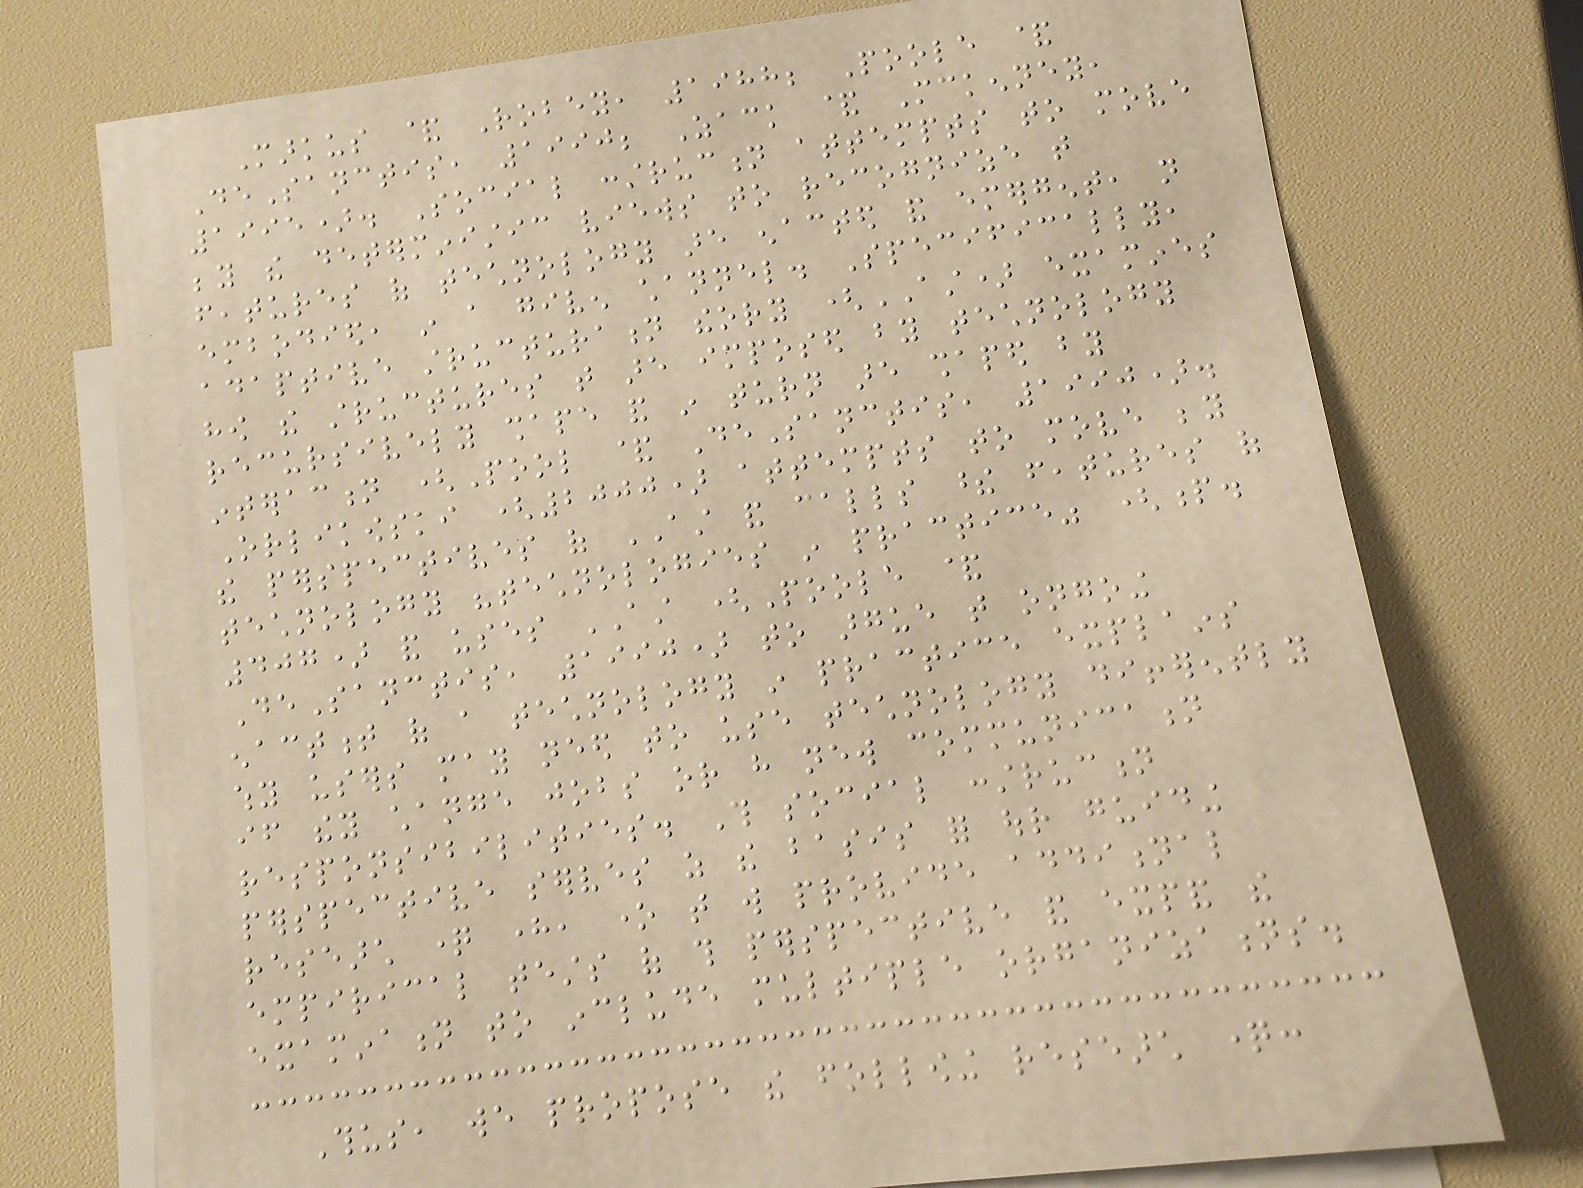Markus & Robey, 1988; Poole &
DeSanctis, 1990; Zack & Mckenney,
1995). Social construction attempts to move
beyond the deterministic views to recognize that
features of technology are enacted and emergent, not
embodied, in a given channel. Specifically,
adaptive structuration theory (AST) examines
how the structures that are imposed by technology
recursively shape and in turn are shaped by
interaction (Pool & DeSanctis, 1990).
Orlikowski (2000) attempts to move beyond
the perspectives of AST and calls these features of
technology "technologies in practice" (p.
407) and uses AST (Poole &
DeSanctis, 1990) to argue that ongoing
enactment of a technology in practice explains
why users may need to use technology differently
if they change jobs or have new communication
responsibilities. This social construction
perspective serves as the basis for our guiding
research question here, one that will provide additional
empirical tests of this perspective and expand the
examination to include multiple organizations.
Thus, we propose the following research question:
